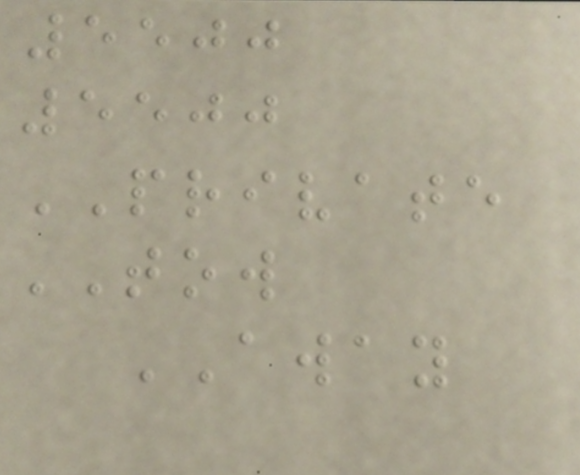5500
5500
PRIVATE
TOW
AWAY
